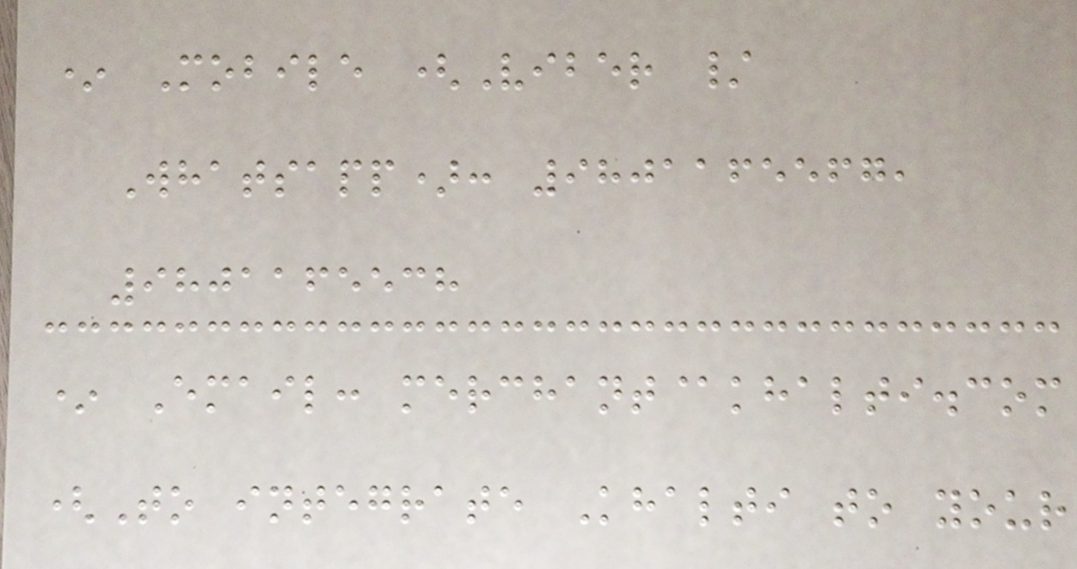* Mobile (Viber /
Whatsapp): 9801165567,
9801165538
* Email: merchant@khalti.com
(To integrate Khalti to your
